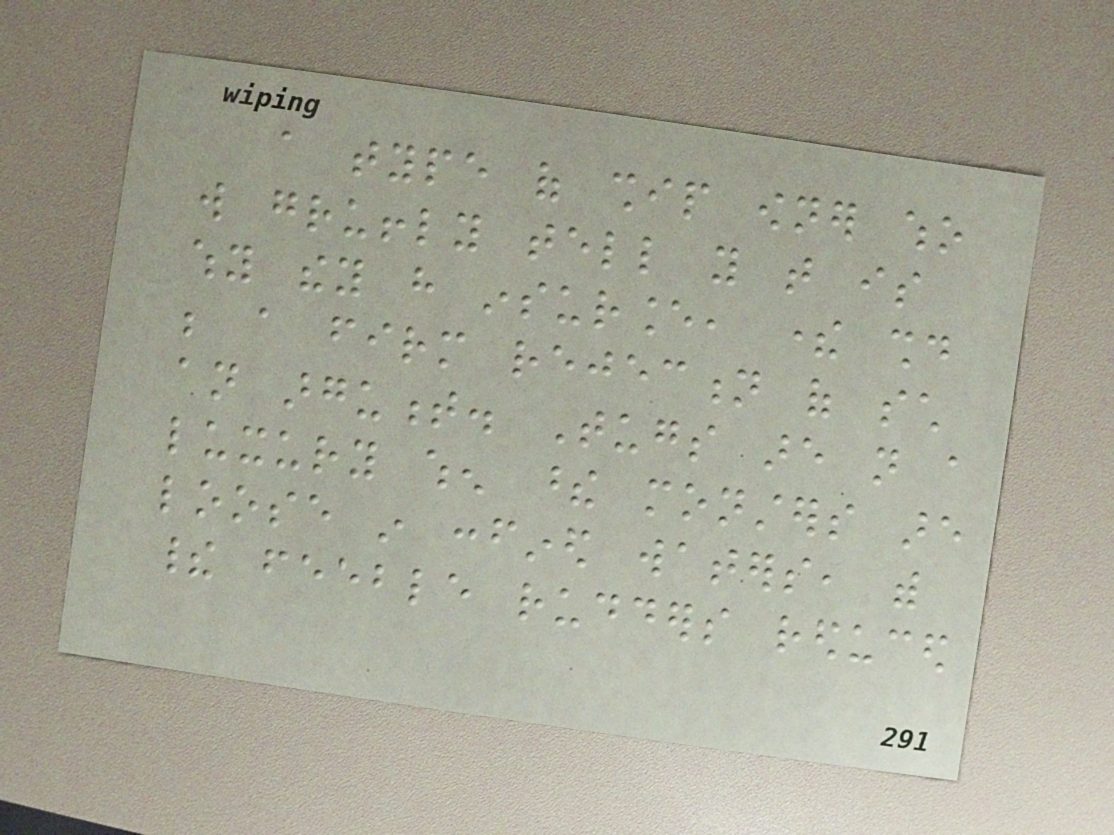a type of ship owner who
will gruffly tell you that is
why they have insurance, there should
be a firm rejection of such
an argument. Tugs are not a
luxury when these monsters are
loose in confined waters, with
their feeble rudders reduced
